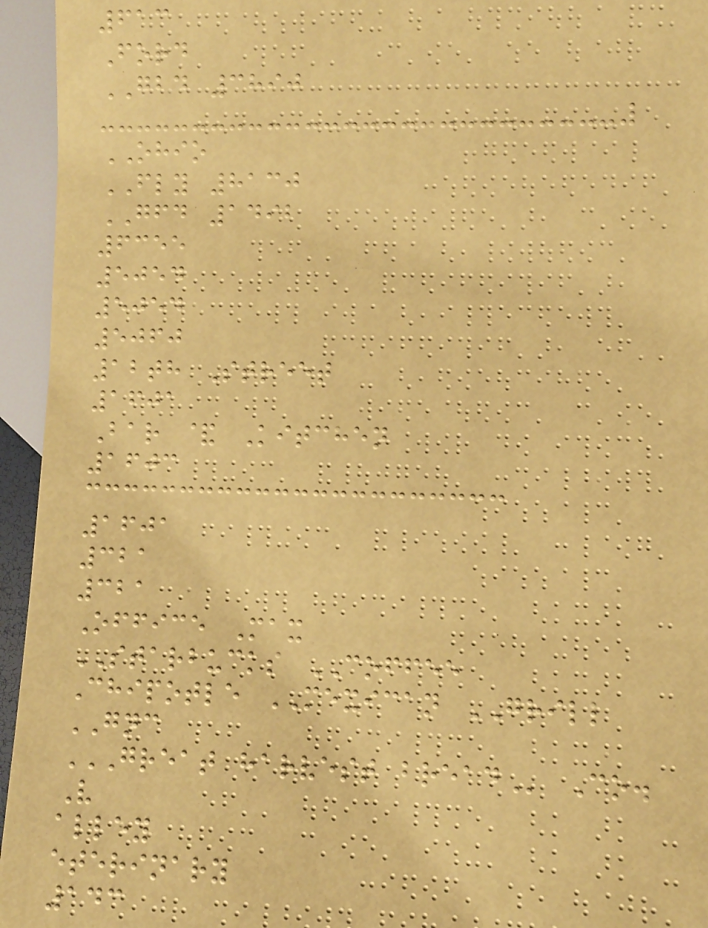613
Ford
GBD 3890
OHIO
FLY 8130
GFD 1492
6355
5054
5054
5060
12th Street
1601
Bar & Kitchen
1603
1601
321
321
Office Max
STARBUCKS COFFEE
Chipotle MEXICAN GRILL
GNC
GREAT HARVEST BREAD Co.
V
alley
eterinary
143
